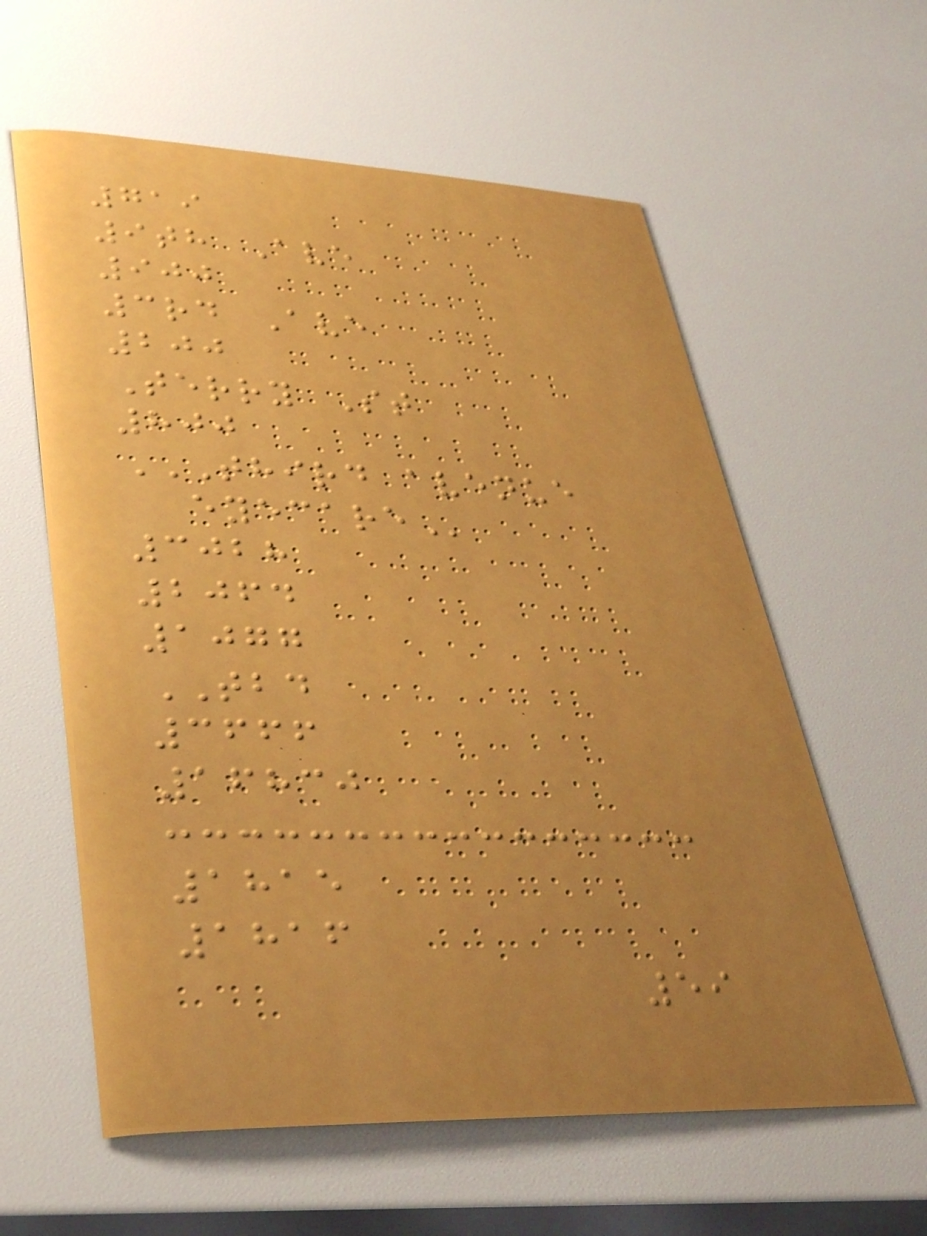719
9th Ave
900
3rd Ave
200
Terry St
800
THIRD AVENUE
EYECARE
3028
2064
1077
TBD
3666
16830
1815
1816
59
